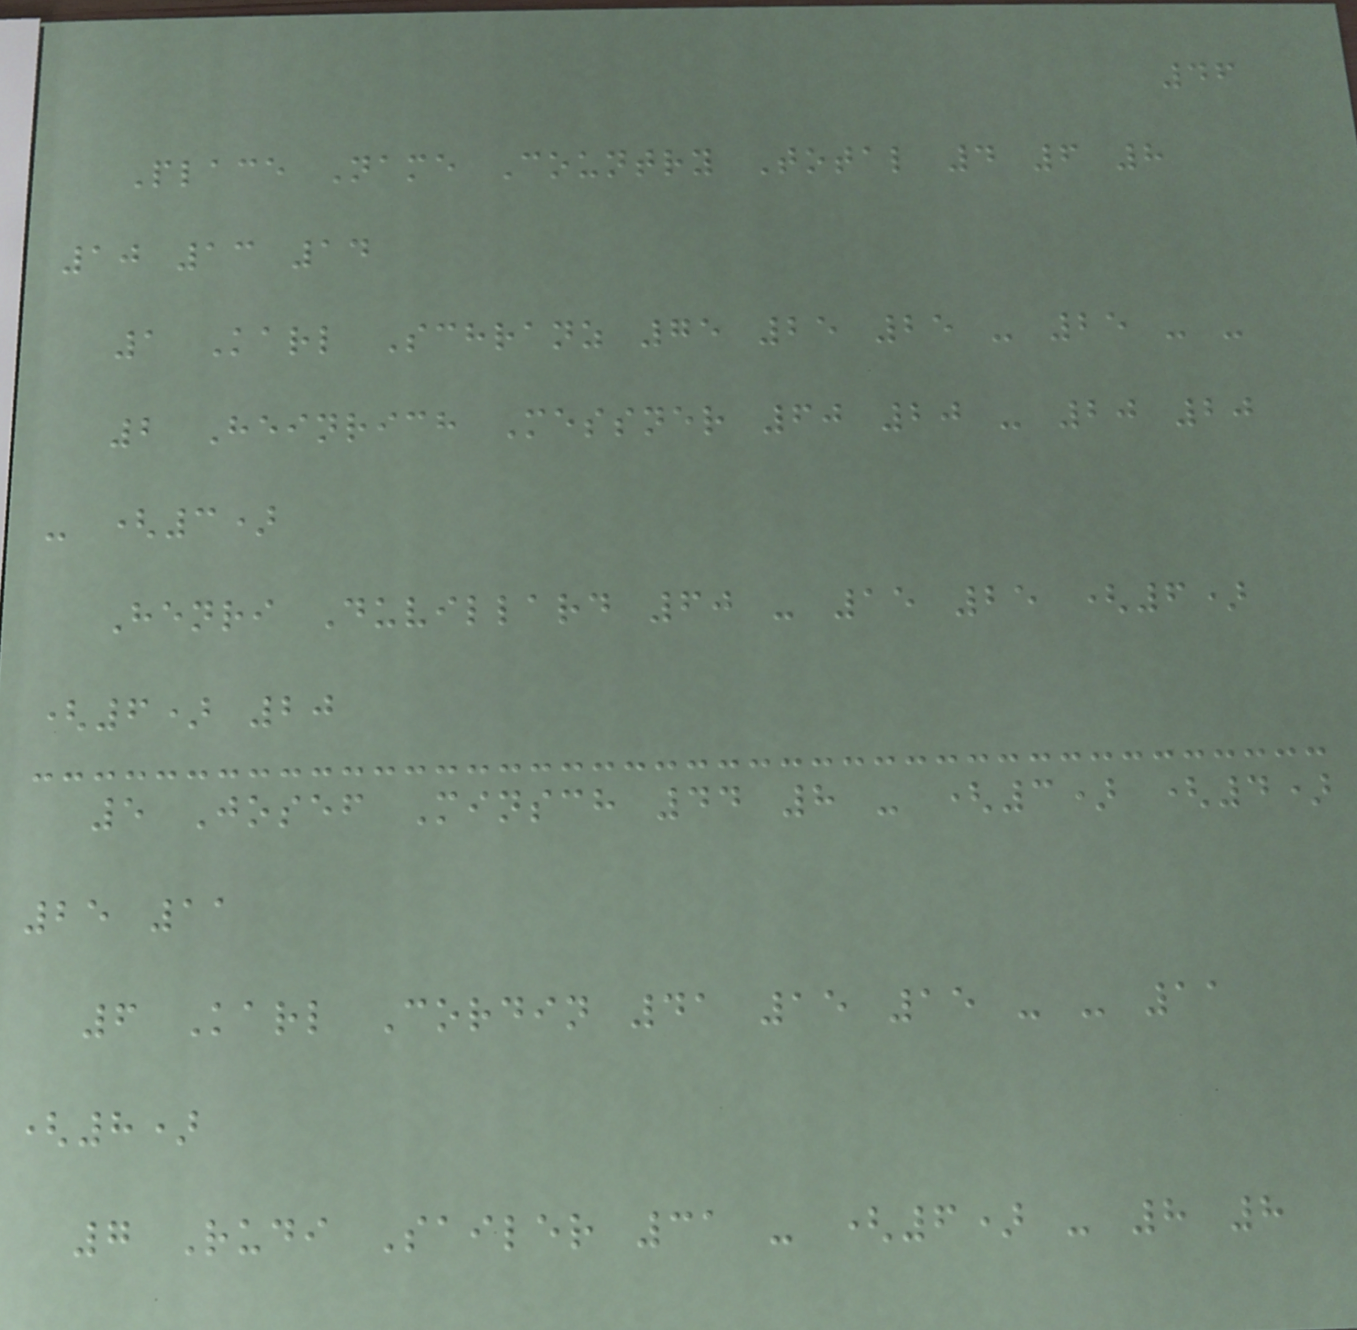46
Place Name Country Total 4 6 8
10 13 14
1 Karl Schranz 75 25 25 - 25 - -
2 Heinrich Messner 60 20 - 20 20
- (3)
Henri Duvillard 60 - 15 25 (6)
(6) 20
5 Josef Minsch 44 8 - (3) (4)
25 11
6 Karl Cordin 41 15 15 - - 11
(8)
7 Rudi Sailer 31 - (6) - 8 8
